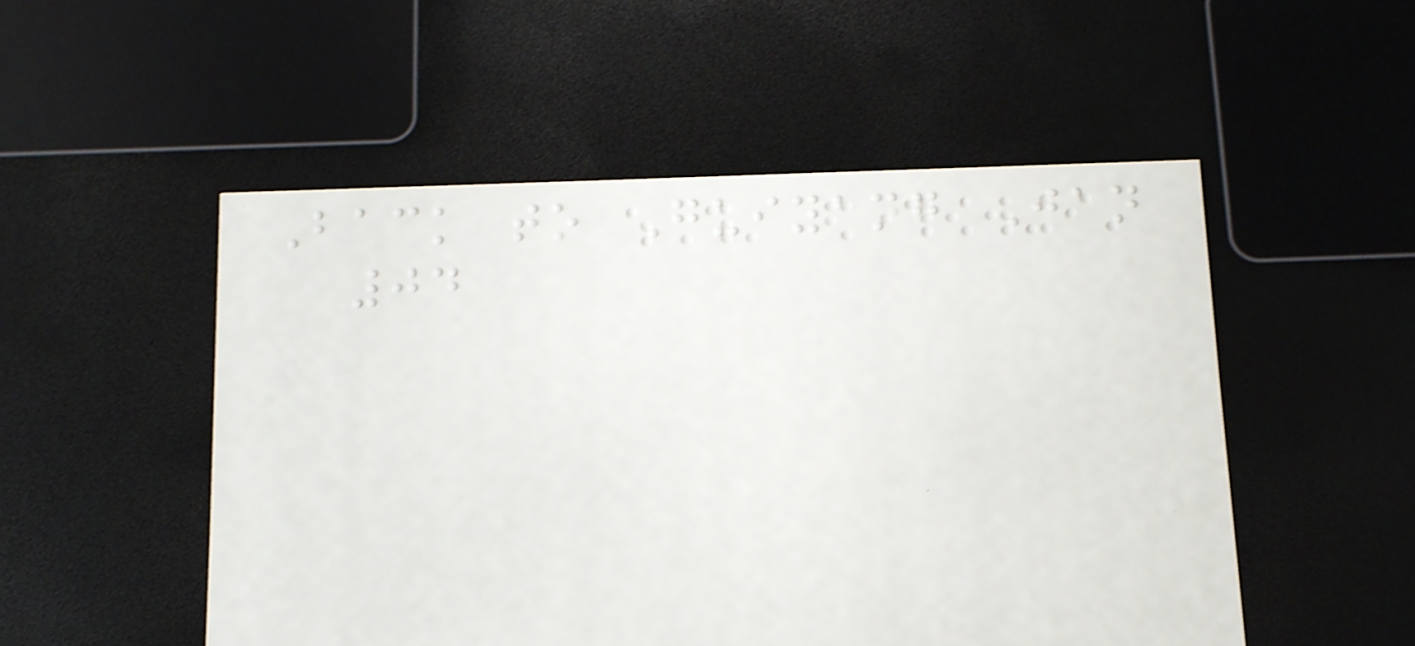Back to Guiyang Jan
04
